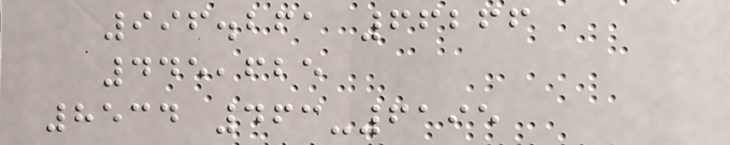996.261 66266
445,625
8534 463-6195
